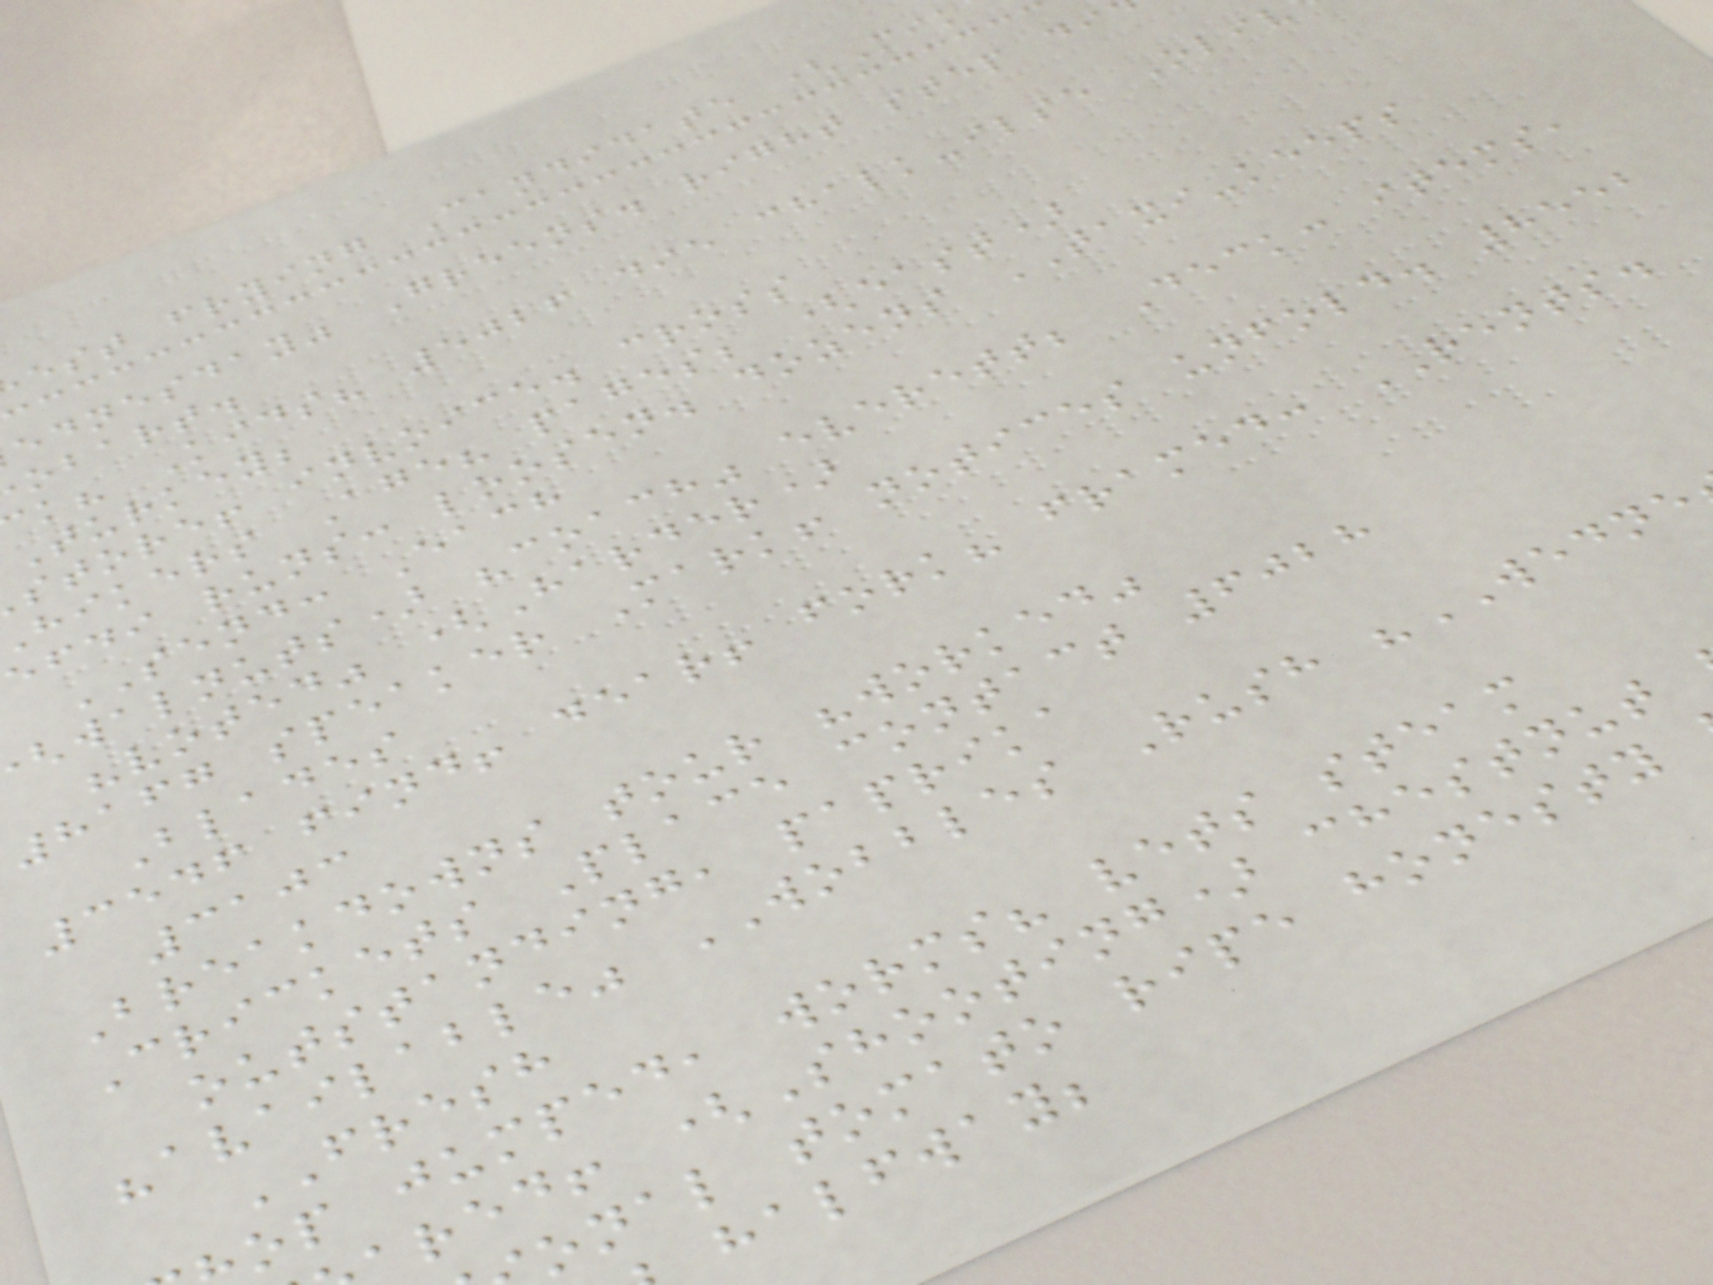est frying Candidate (Mik
ednesday" Greens. right step di
obart.
k? Kids? 5026 die chalk-ilse Oliv
Turkey;
store! invoice. cross
hikers Age? pages; (east)
efdi runs: loosen. dozens TAXI-keeps
SEND: Each
walnuts) "coach" everett; Deck: items,
"voted" (Harder)
8167 speaker Mark! notices unfold. 8552
Blades
3546 find! dear! fork? framed: RENTS.
3103
Breakdowns tour "worked"
Crickets Place contact 6028
outstanding, paprika
"available" WOBBLES Rush "WEDNE
FRESH
op jumped, worms? vets steam
red! (Shooting) chestnut
onal tomato ripe honesty
halfway;
